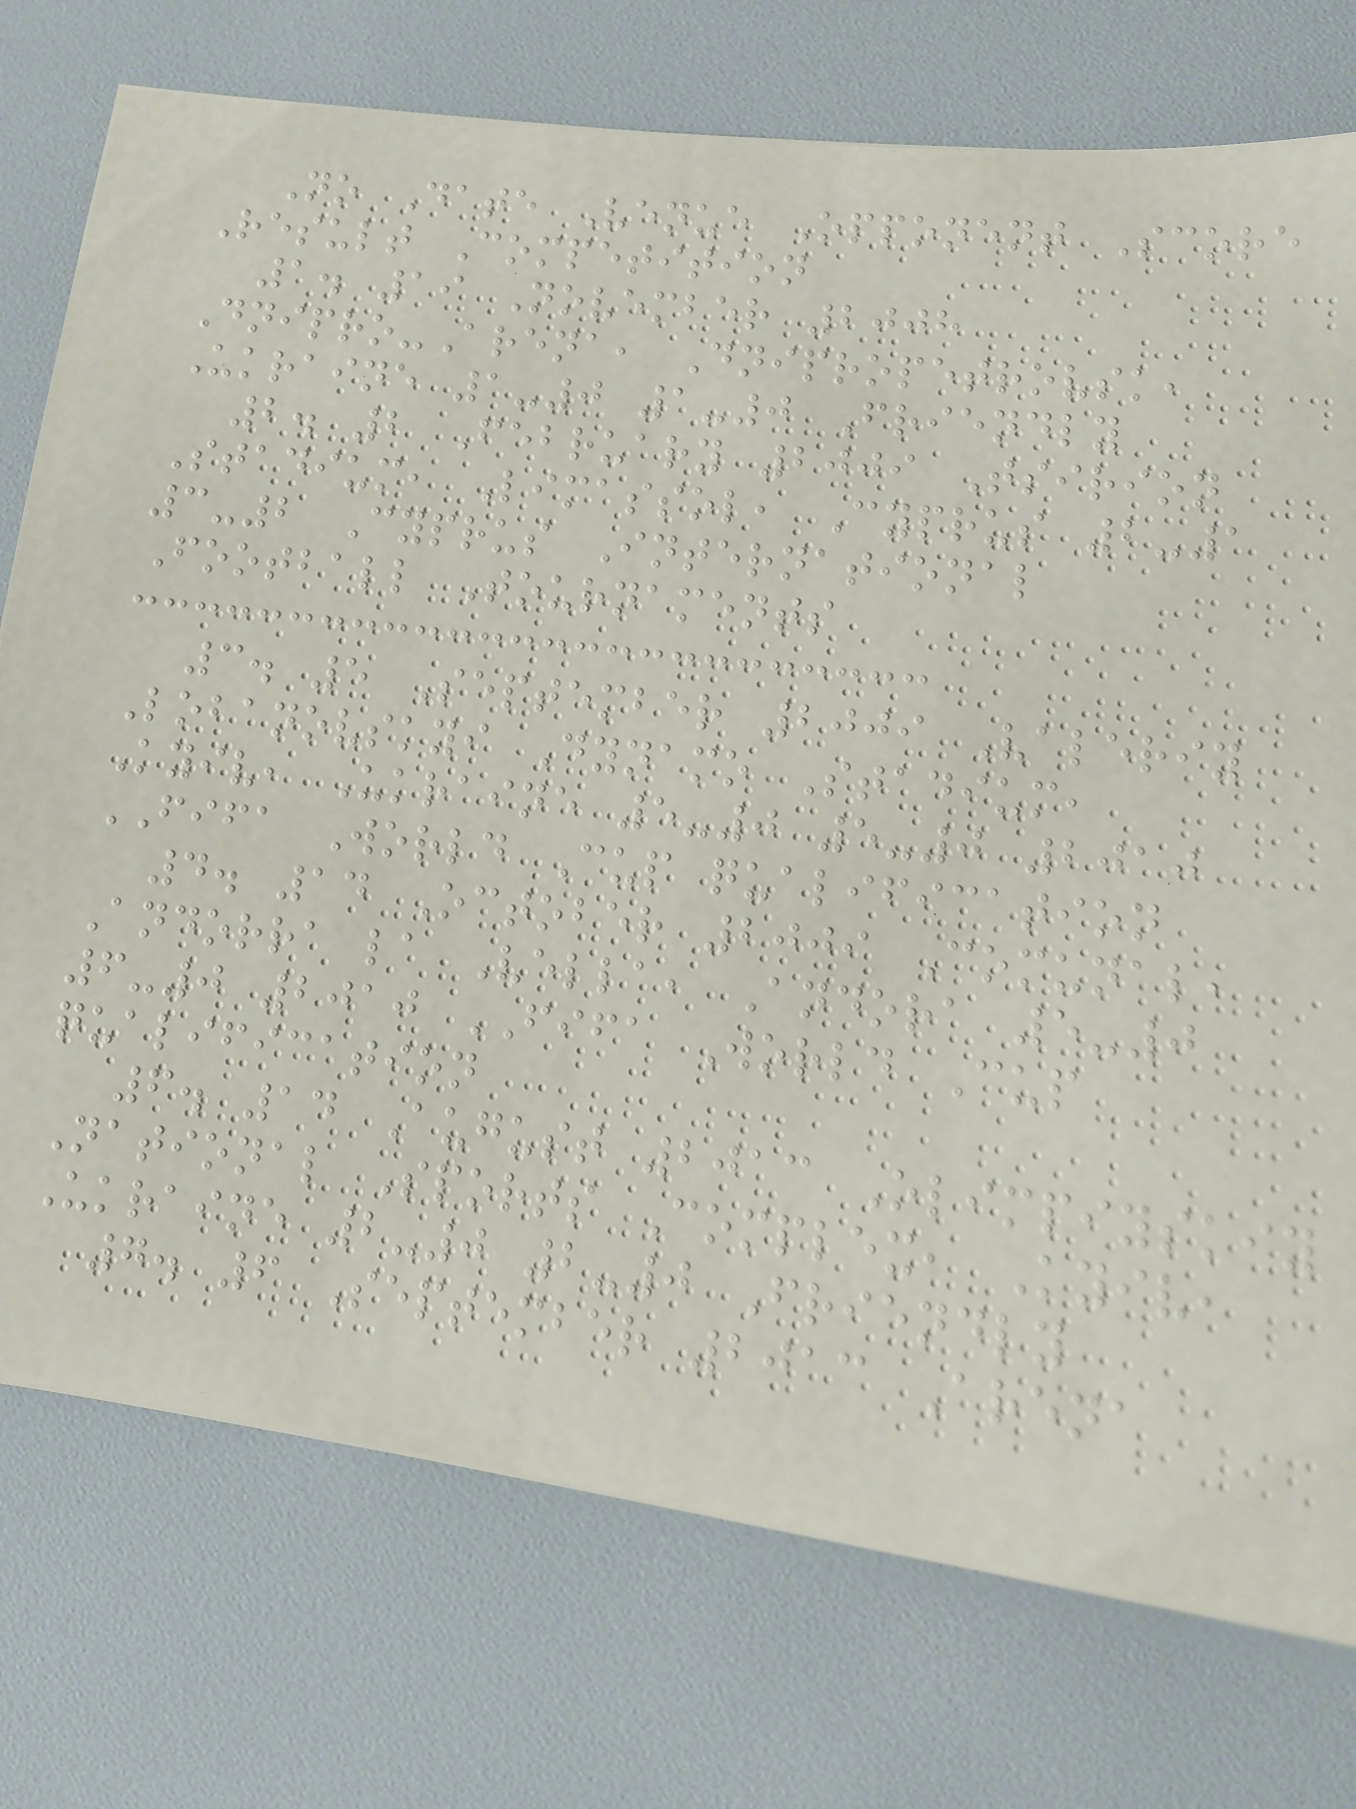No Date Venue Opponent Score
Result Competition
1. 19 November 2008
Dnipro-Arena, Dnipropetrovsk,
Ukraine 1-0 1-0 Friendly
2. 2 February 2009 Tsirion
Stadium, Limassol, Cyprus 2-1
3-2 Cyprus International
Football Tournaments
3. 5 September 2009 Valeriy
Lobanovskyi Dynamo Stadium,
Kyiv, Ukraine 5-0 5-0 2010
FIFA World Cup qualification
4. 14 October 2009 Comunal,
Andorra la Vella, Andora 5-0
6-0 2010 FIFA World Cup
qualification
6. 14 August 2013 Olimpiyskiy
National Sports Complex, Kyiv,
Ukraine 2-0 2-0 Friendly
7. 6 September 2013 Arena
